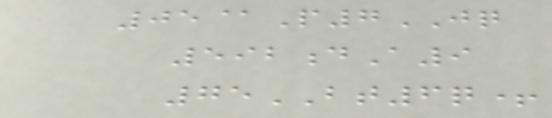05@P7JQ
592dA9
75BT6q+
